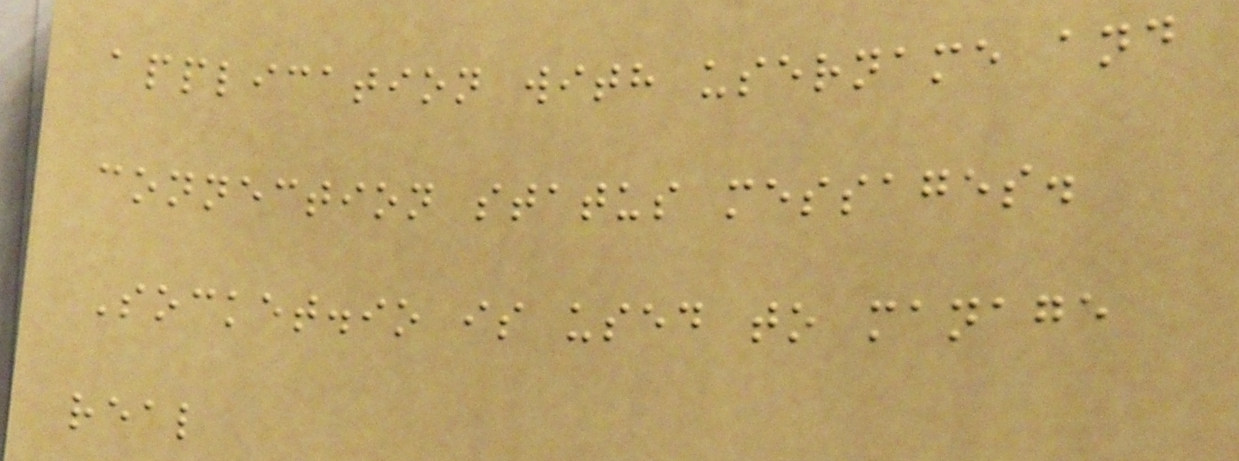application with username and
connection status messages.
Socket.io is used to manage
real
